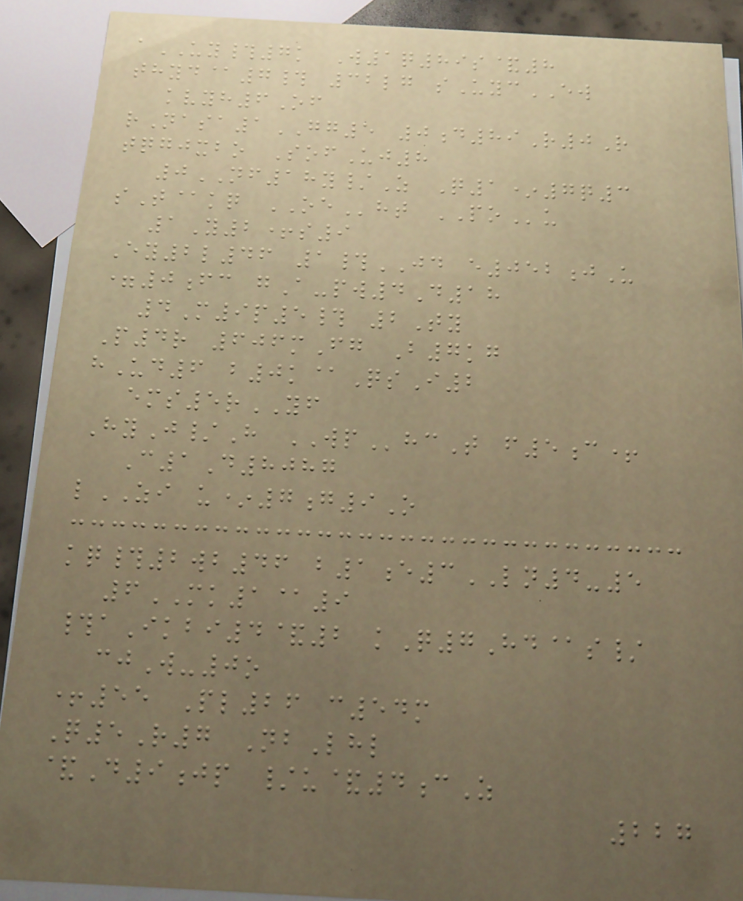aUY#7k W1q89s&8
thyd@7# 32lg sUycEW
kvyh6Of
rNasa1GG5 0d89R0R
tqgjxbo SofUj8
0NF18y/Z Q1*7q3
sT@kq OEht POu
1Y2+s9
Ey2l46 1#JD e052jU
=0fc gA-pw4D18
4M9p5# 2Ty
P4r 606mFg B7kg
hUd6 b0k@QsI2
ems5rYF
HyJ/H WPhcT f5c+
C1D8087
lZI u*7g9O
kq#2wb46 b1e3LN4-5
6MK1@9
#aIkbi4&2 kQ7Hd@s/
cjW-0o
+55 Pl26 c54m
Q5R7 NbLhl
&D9jp /u&4cZ
227
